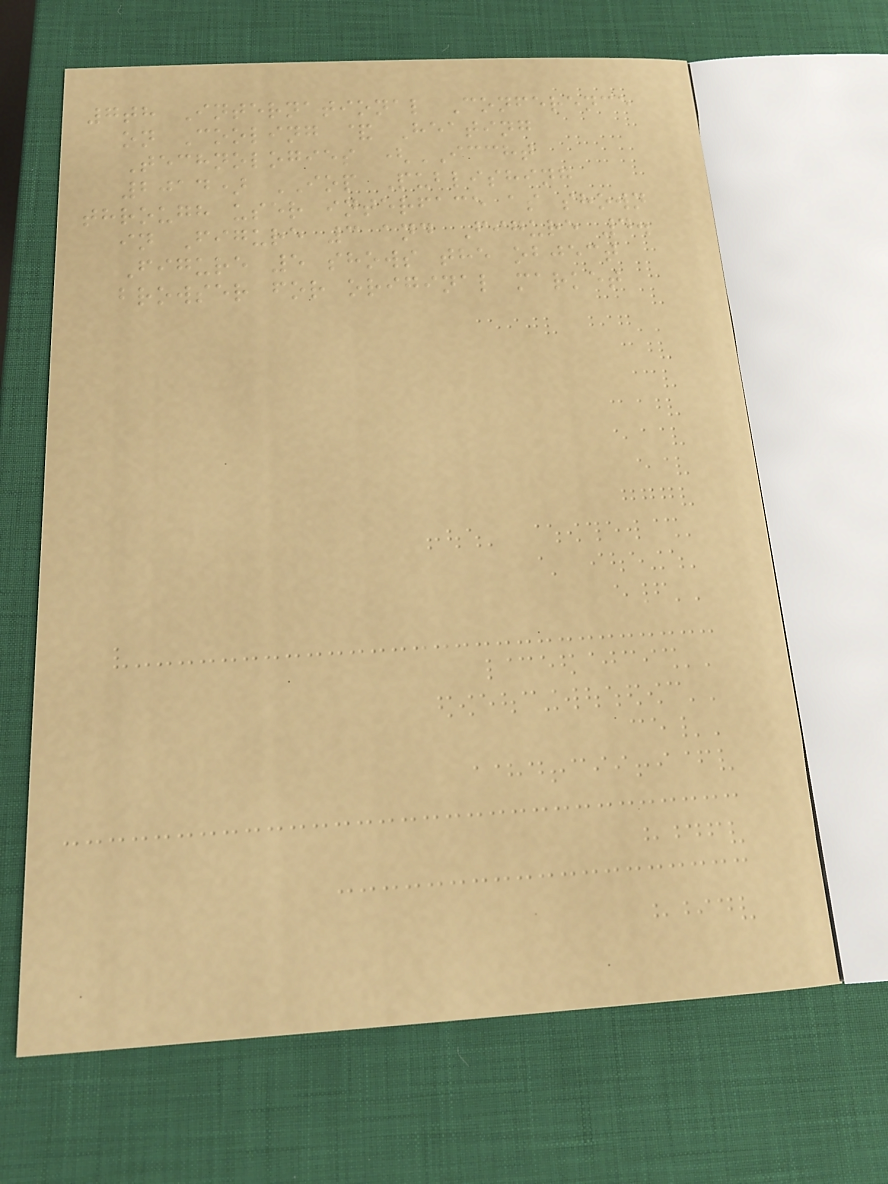7th International Conference
on Cooling & Heating
Technologies (ICCHT
2014) IOP Publishing
through user interface as shown
in Figure 3 and Figure 4.
Figure 5 shows the object
browser for original market
